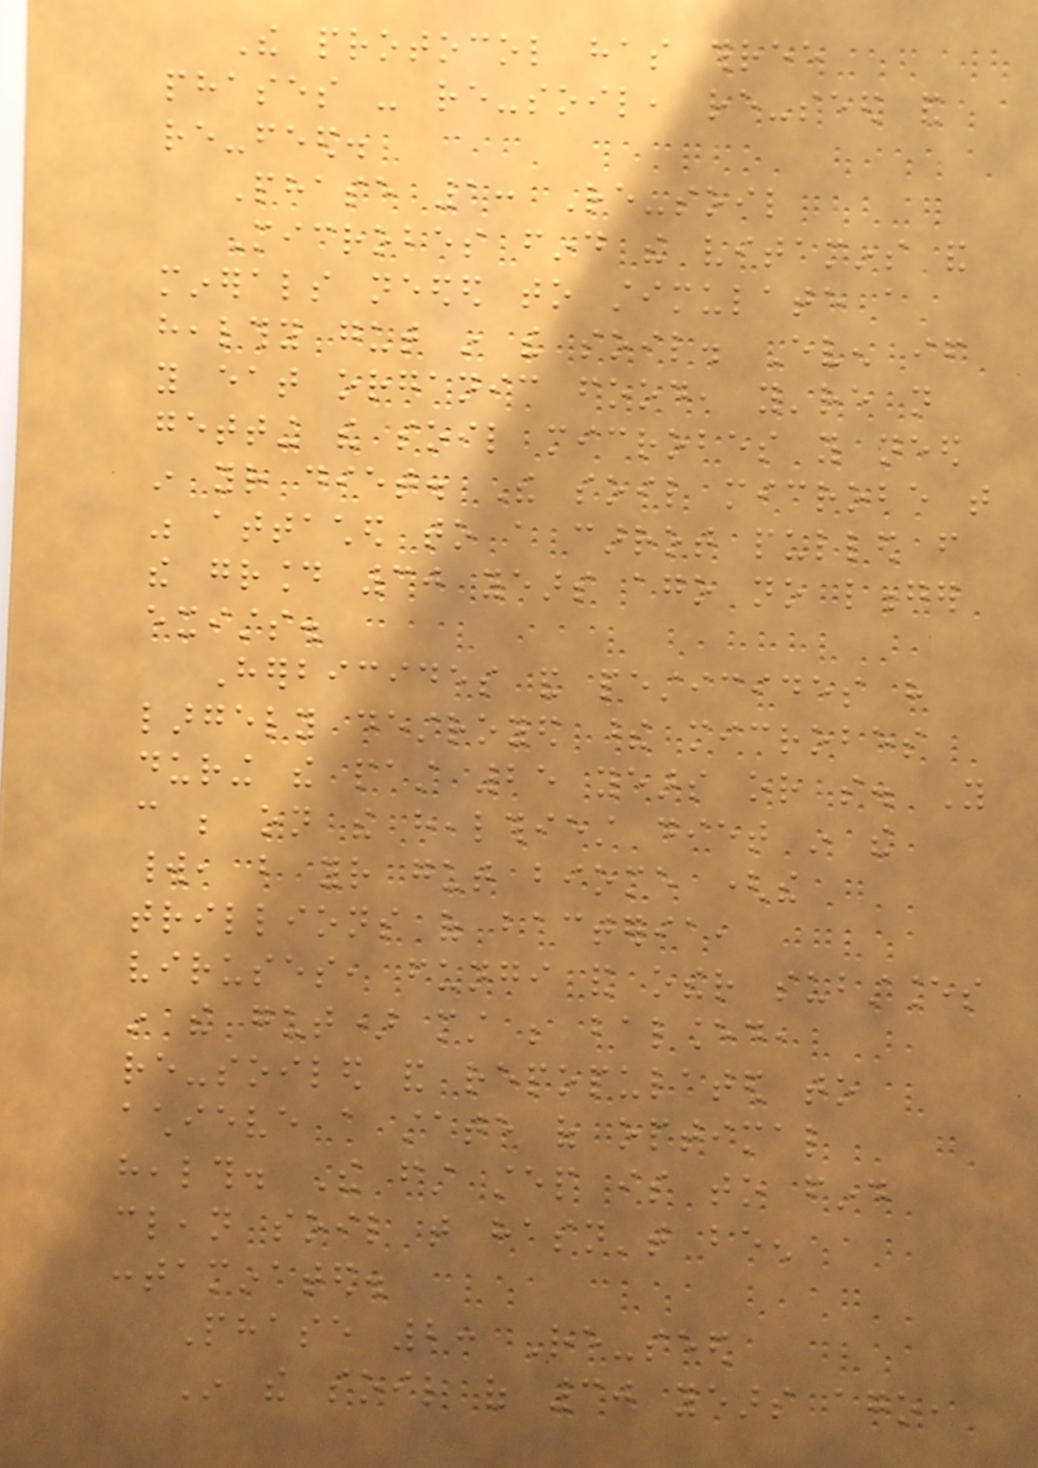The protocol has three
phases - re-soil, re-seed and
re-feed.
Phase 1: Re-soil
Microbes find the vitamins and
minerals needed to stimulate a
healthy gut in the soil. Even if
you eat organic food, you're not
getting the soil microbes you need
in your diet. The soil microbe that
was attached to a carrot pulled from
the ground 30 years ago no longer
exists.
Herbicides and pesticides have
largely destroyed these microbes
during the past 25 years or so. You
can be on the healthiest diet in the
world, but your gut biome (the
trillions of bacteria,
viruses, fungi and other substances
in the gut) must be balanced,
re-soiled and repopulated to
achieve a state of optimal
health. The first step is to find
clean soil that hasn't been
contaminated.
Phase 2: Re-seed
In the soil of 30 years ago,
